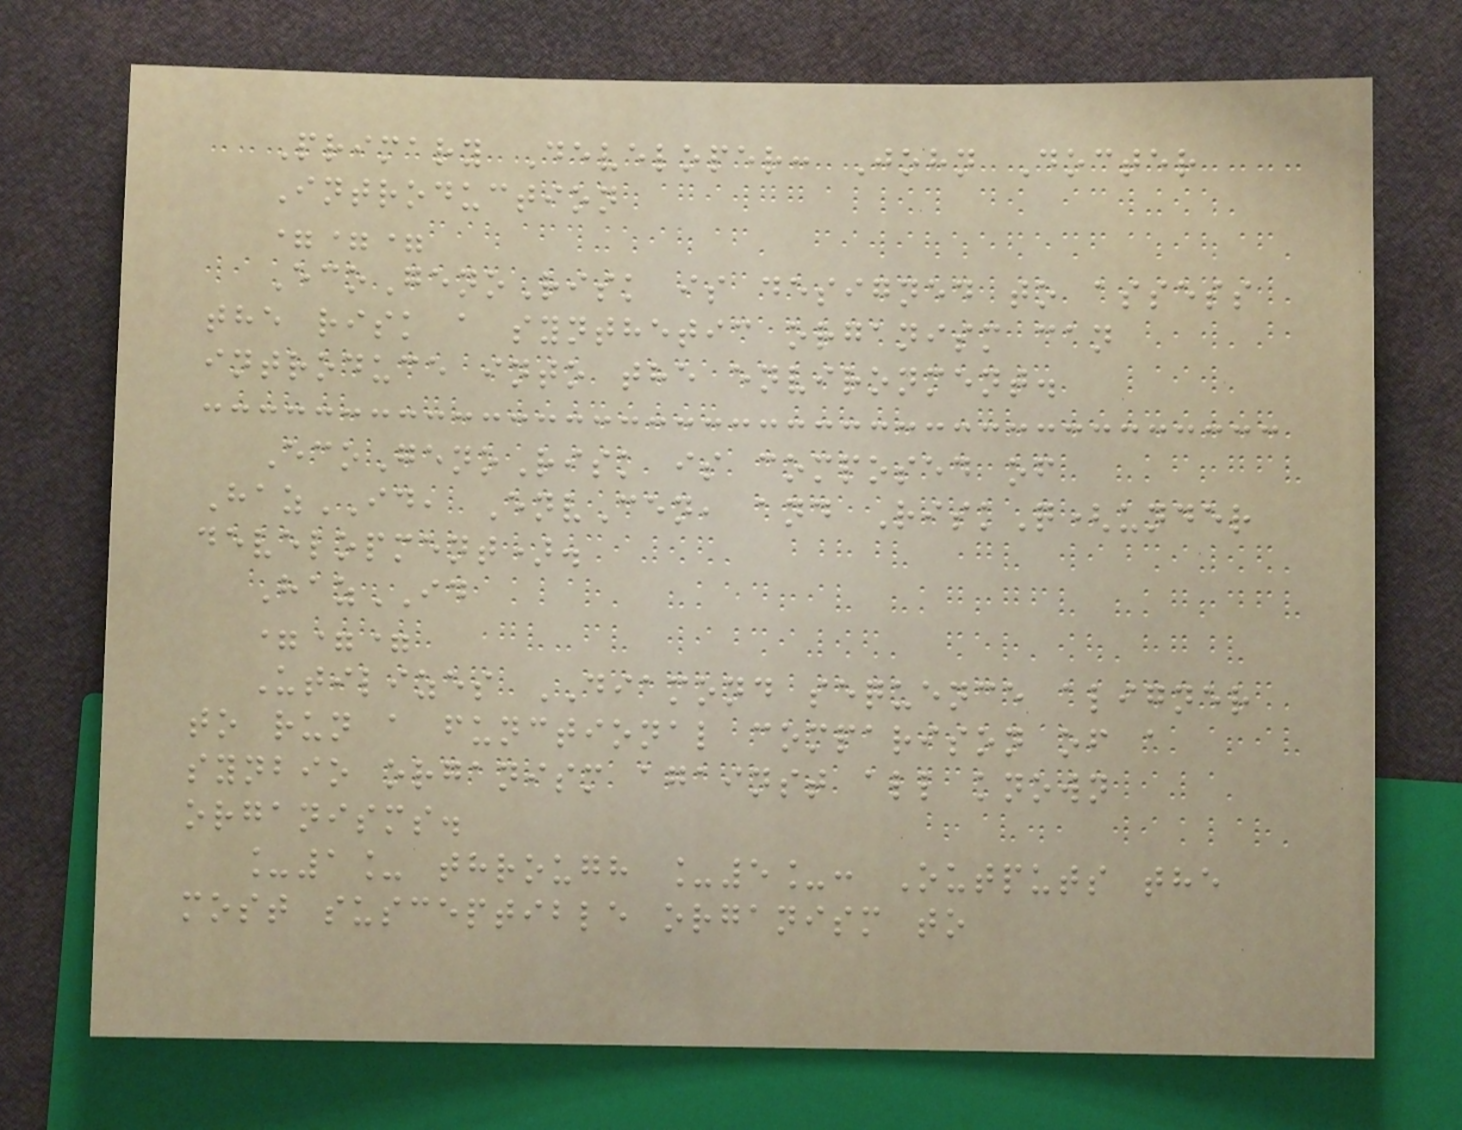Primary Developer: John Docter
Introduction
===
EcoGenoRisk is designed to assess
the risk a synthetic organism can
introduce into the environment.
EcoGenoRisk is composed of
HazID, EnvCen, and RiskQ(under
development).
HazID
===
Utilizes DIAMOND sequence aligner
to run a functional comparison of a
synbio organism against all known
organisms.
_1_ through _5_: Outputs the
most susceptible organism to
